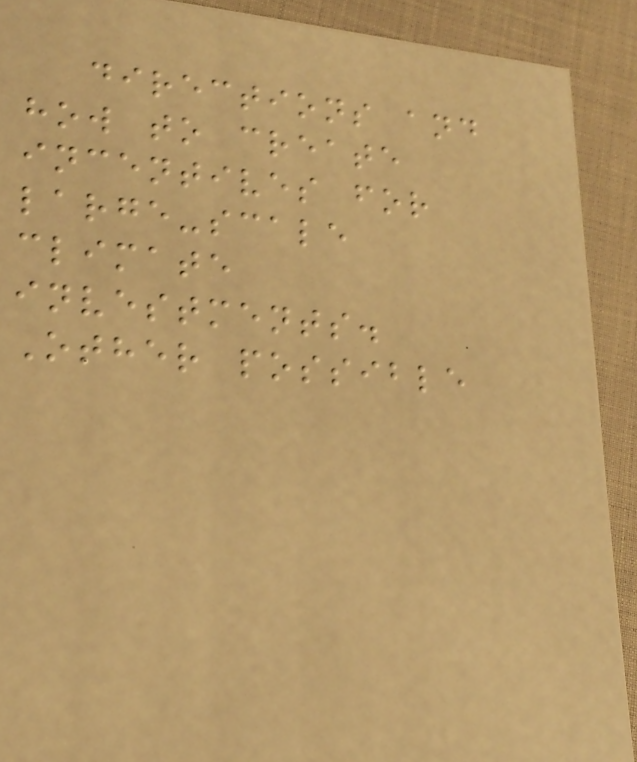directions and
how to create
incentives for
large-scale
climate
investments.
Other possible
